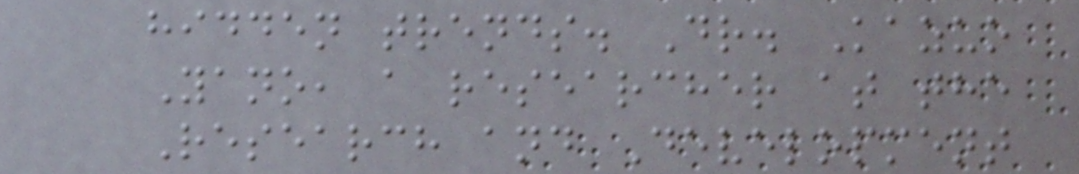hidden trends. Dr. Kazuo
Yano, a researcher at the
Research and Development
